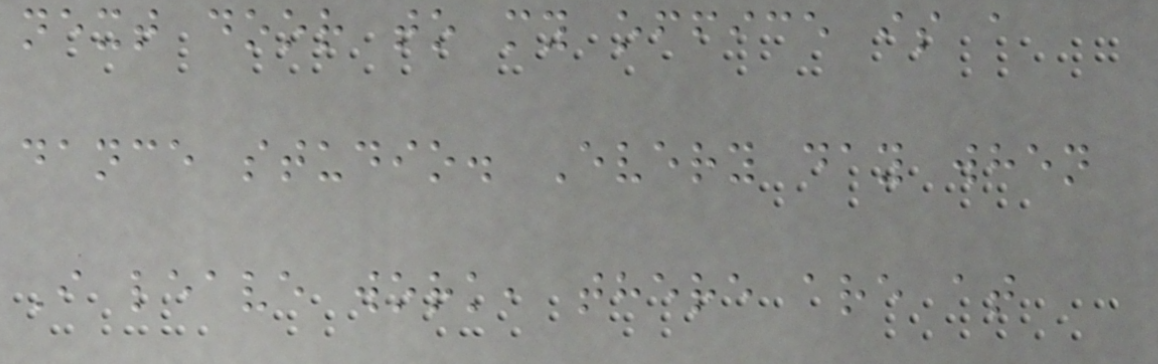next door to my office is a
dance studio. Every day when
I leave work, there are at
